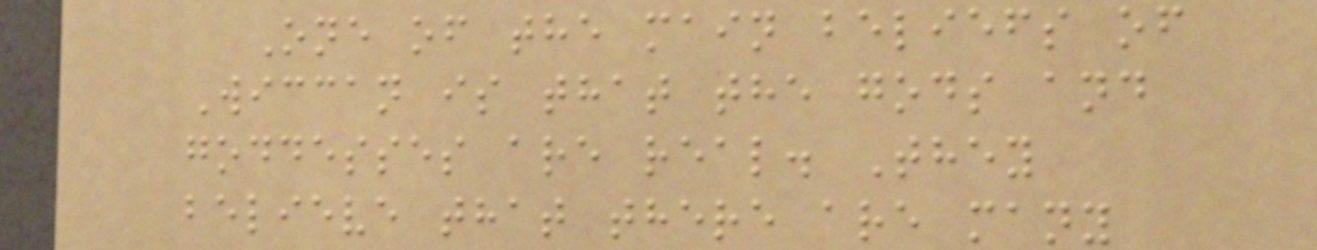One of the main beliefs of
Wiccan is that the gods and
goddesses are real. They
believe that there are many
